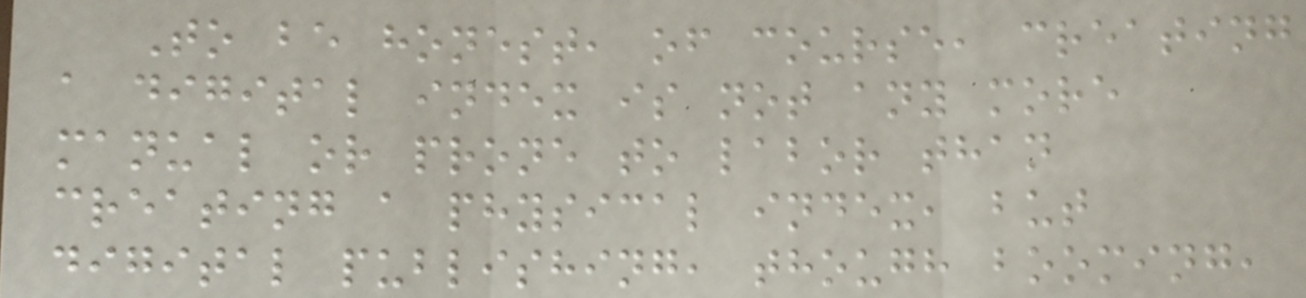To be honest, of course, creating
a digital index is not any more
manual or prone to labor than
creating a physical index, but
digital publishing, though booming,
